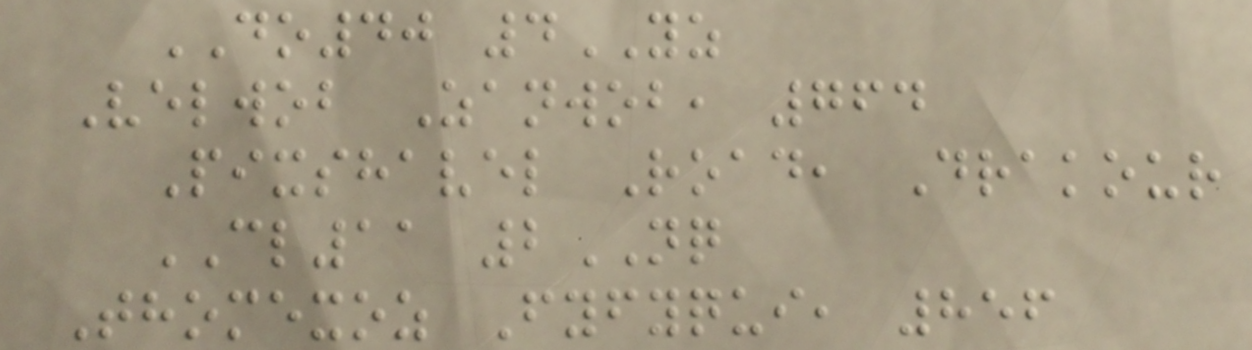DO40 4YZ
Velwob Zanwob, 764
Pixshavel Road, Drakour
CL11 2NQ
Thomexoz Fyfyqui, 856
